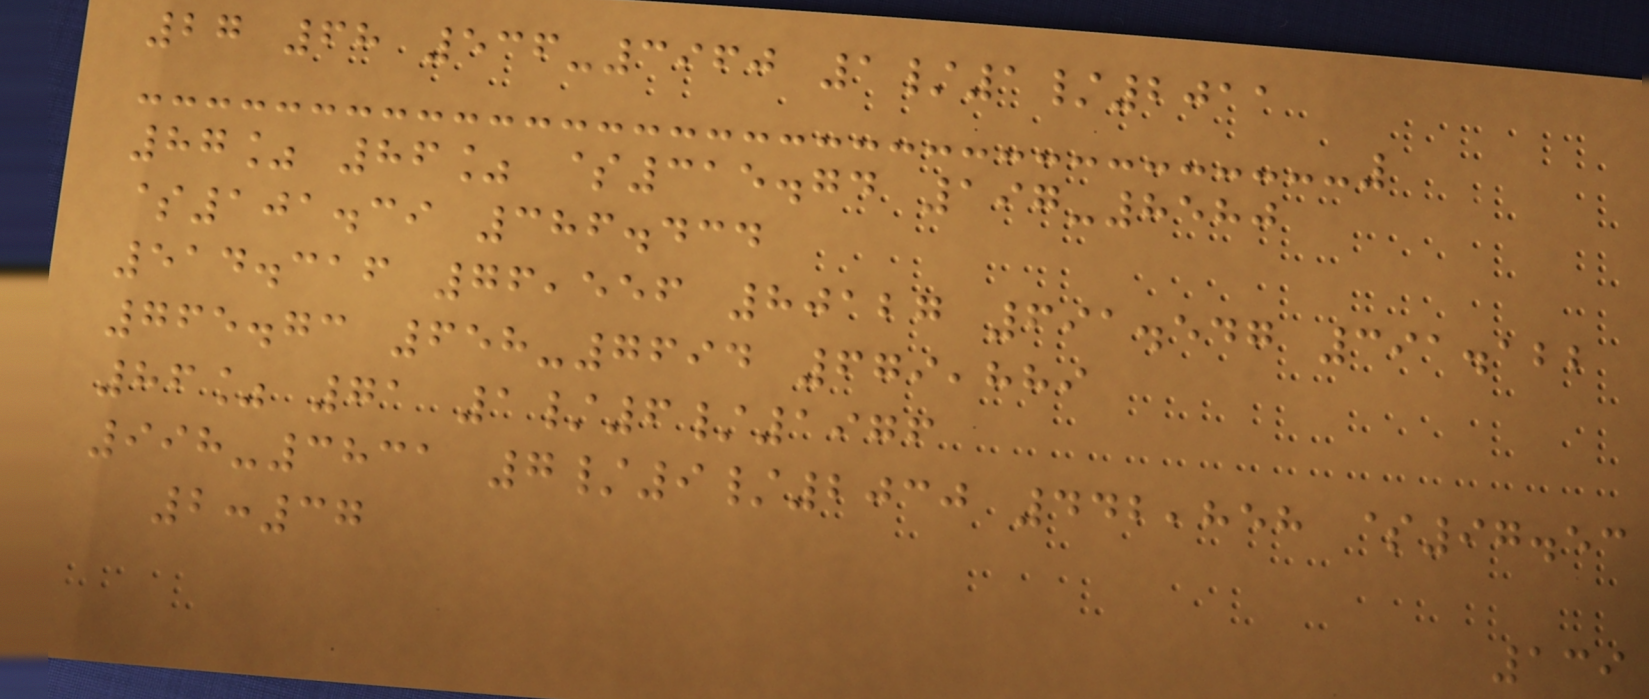27 68 536-3960 1/1/2011
87% 86% $315.74 197-8580
$101.39 386.434
514.316 76,556 80127 691.547 391.122
765.73 658-7694 679,889
86% 71 1/6/1976
998-3831 7/9/2030 442,858 $97.53
2:37
139
